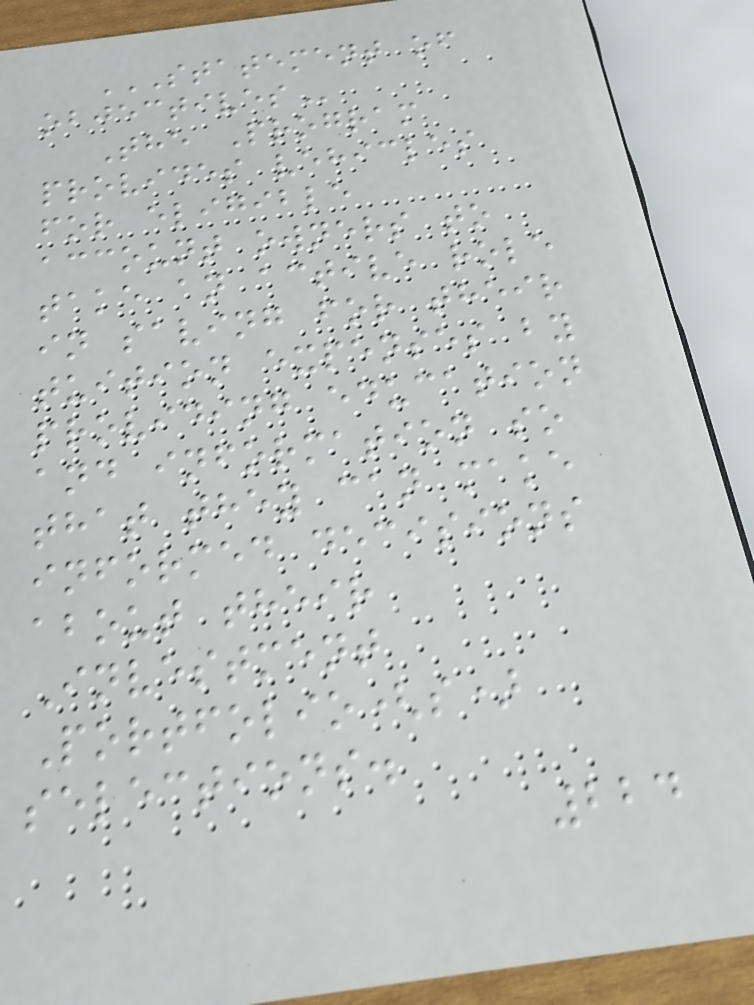STATEMENT OF
OBJECTIVES
The Program
provides vehicles
for eligible
account owners to
take an active role
in saving for their
tuition expenses by
providing education
and information so
that they can make
informed decisions
about their
Investment
Portfolio(s)
selections.
224
